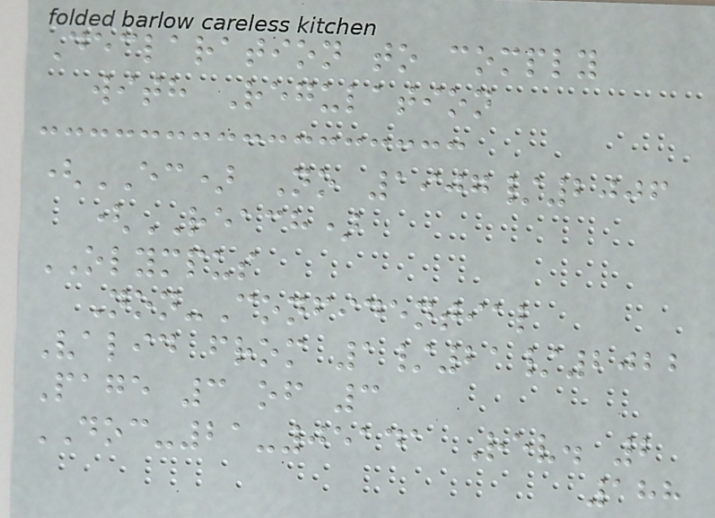Declaration to comply
with Regulation
(EC) No 1907/2006
(REACH)
OLYMPUS
Non-Confidential
Valid from 1/21/2022
Page 3 of 3
DOC-21-05141 Rev. 2
188
